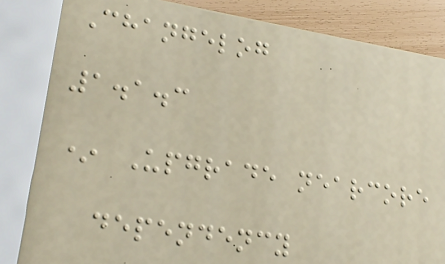Changelog
1.1.3
* Upgrade nearcore
dependency
